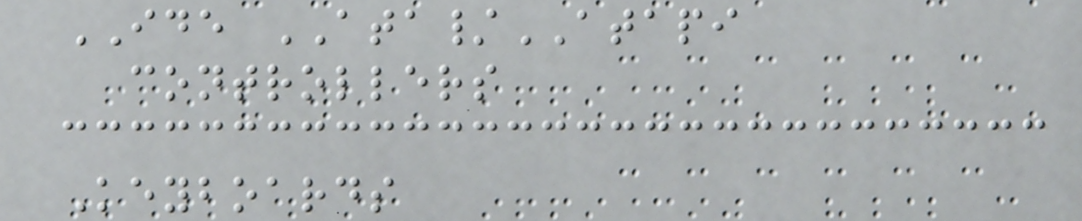IDE ATA/ATAPI
controllers
Keyboards
